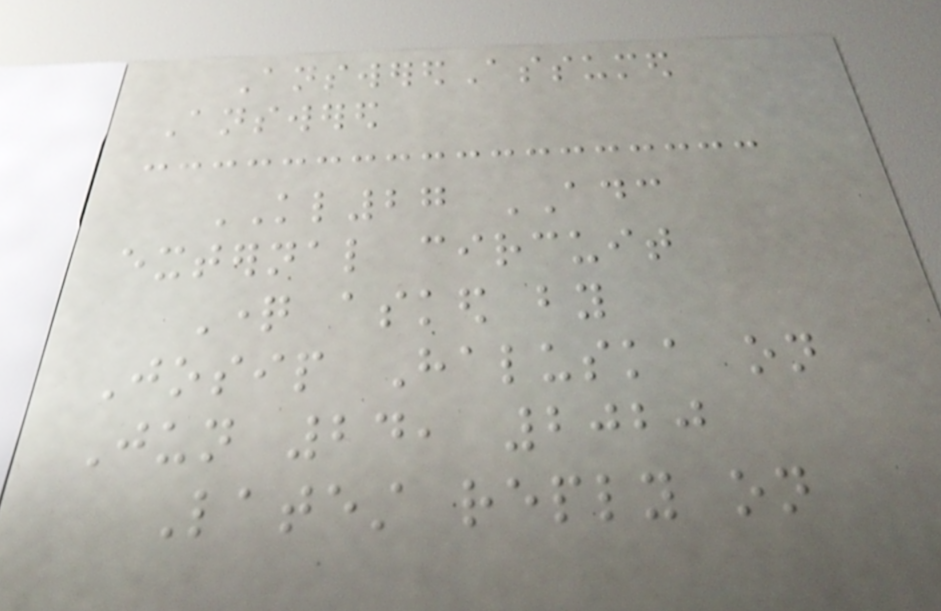AnsweredAssumed
Answered
KL27 ADC
external circuit
Question asked by
Josip Haluska on
Jun 24, 2020
Latest reply on
